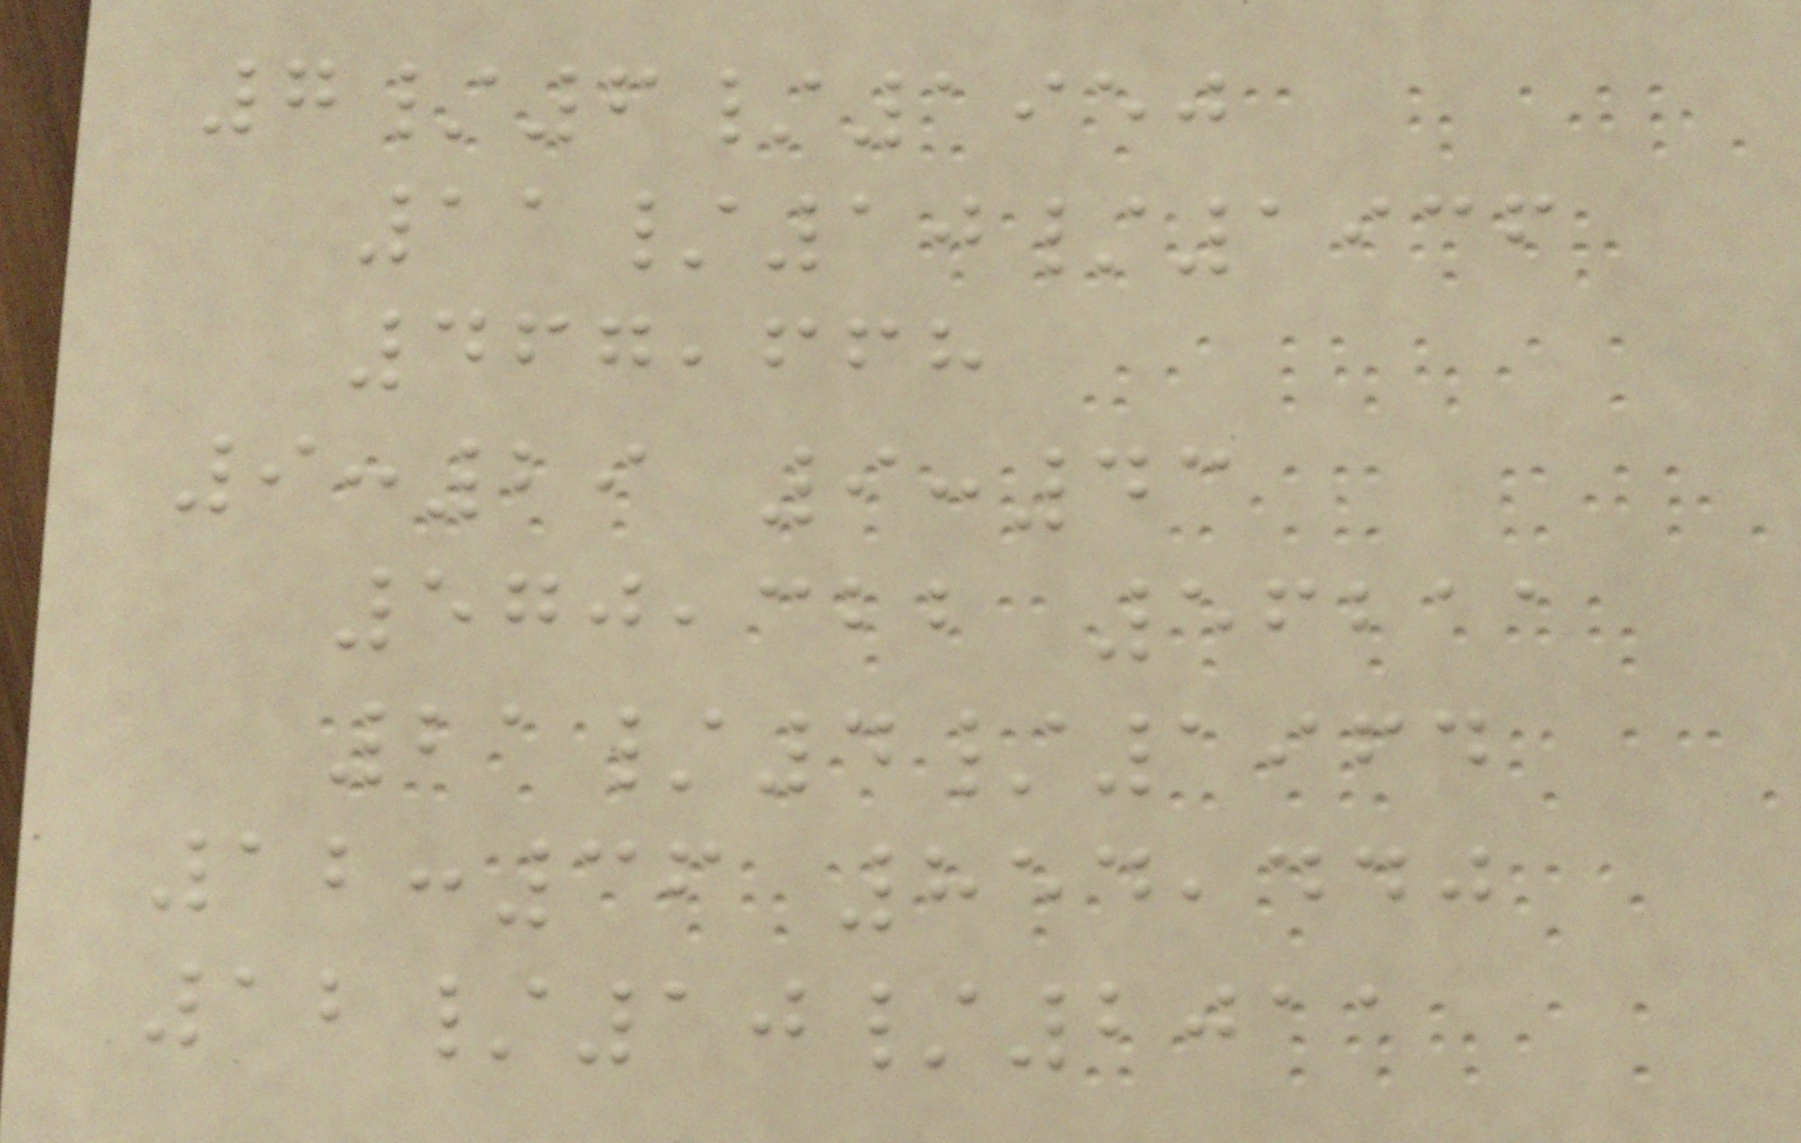7/6/1950
11/10/1936
467,668
9:29 9:43
570,322 56211
21/4/1964
12:36 854,440
12/10/2011
